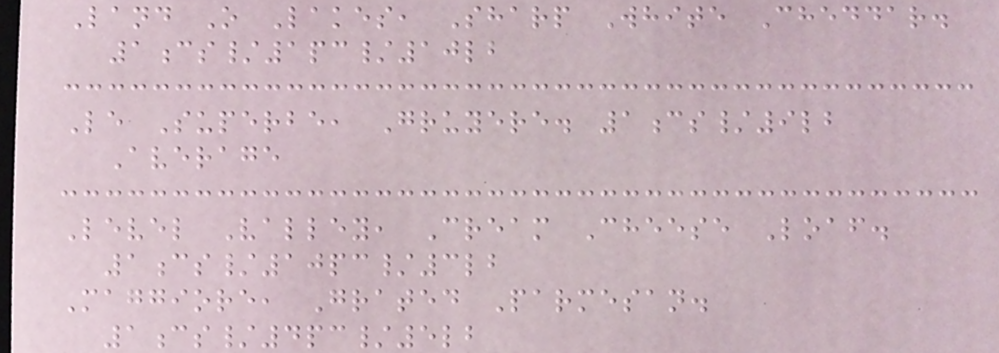Land O Lakes, Sharp White Cheddar.
1cs/1pc/10lb
Le Superbe, Gruyere. 1cs/9lb
Average
Level Valley, Cream Cheese Loaf.
1cs/10pc/3lb
Maggiore, Grated Parmesan.
1cs/4pc/5lb
